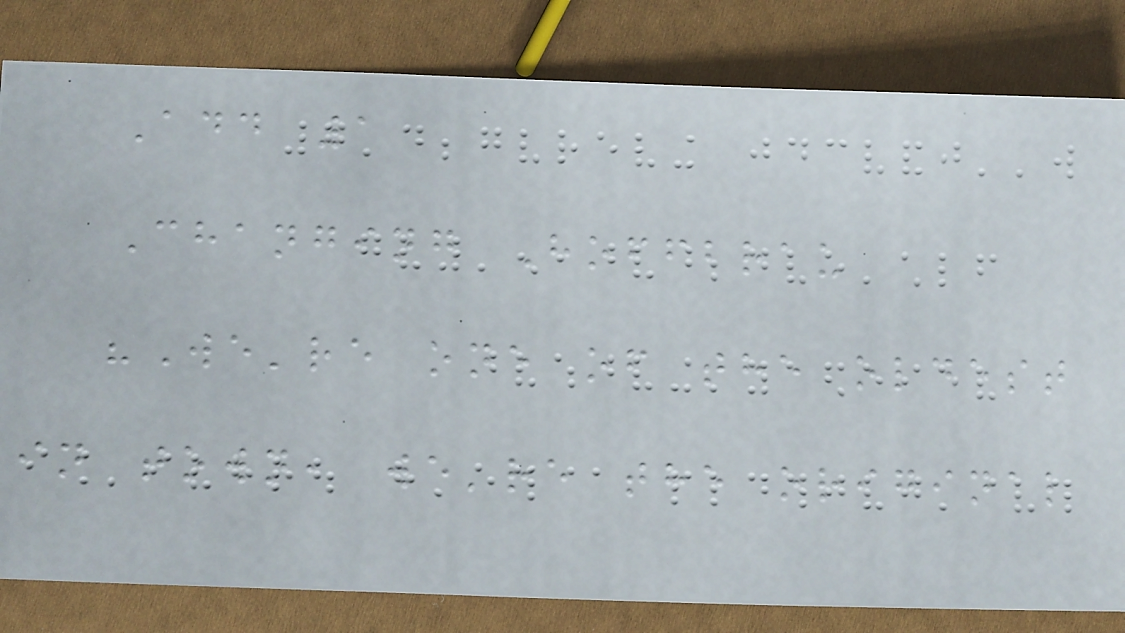Add 1
Changing Hoffbrau
"We're one of the oldest
in town, we're the original
